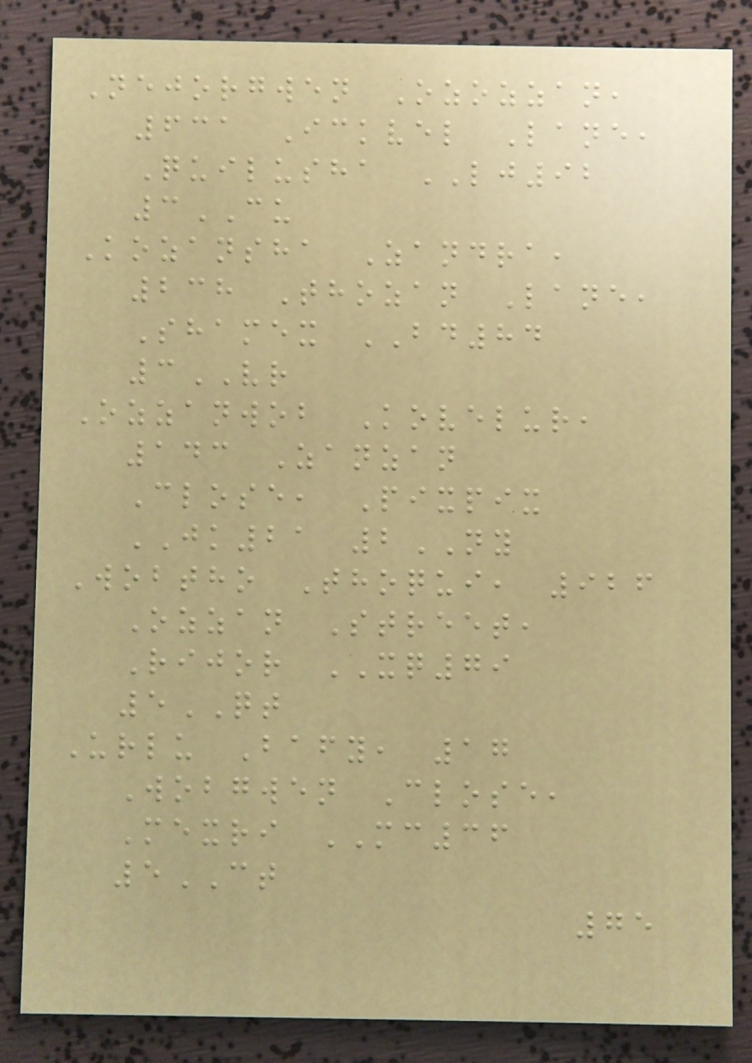Nejorgwen Ozozzan,
631 Ickvel Lane,
Quilusha LJ92
3CU
Kozansha Zandra,
238 Thozan Lane,
Shamex BD84
3VR
Ozzanwob Kovelur,
143 Zanzan
Close, Pixpix
JK21 2NY
Wobtho Thoqui, 926
Ozzan Street,
Rijor XQ79
5QT
Urlu Bafy, 17
Wobgwen Close,
Mexri MC36
5CT
75
